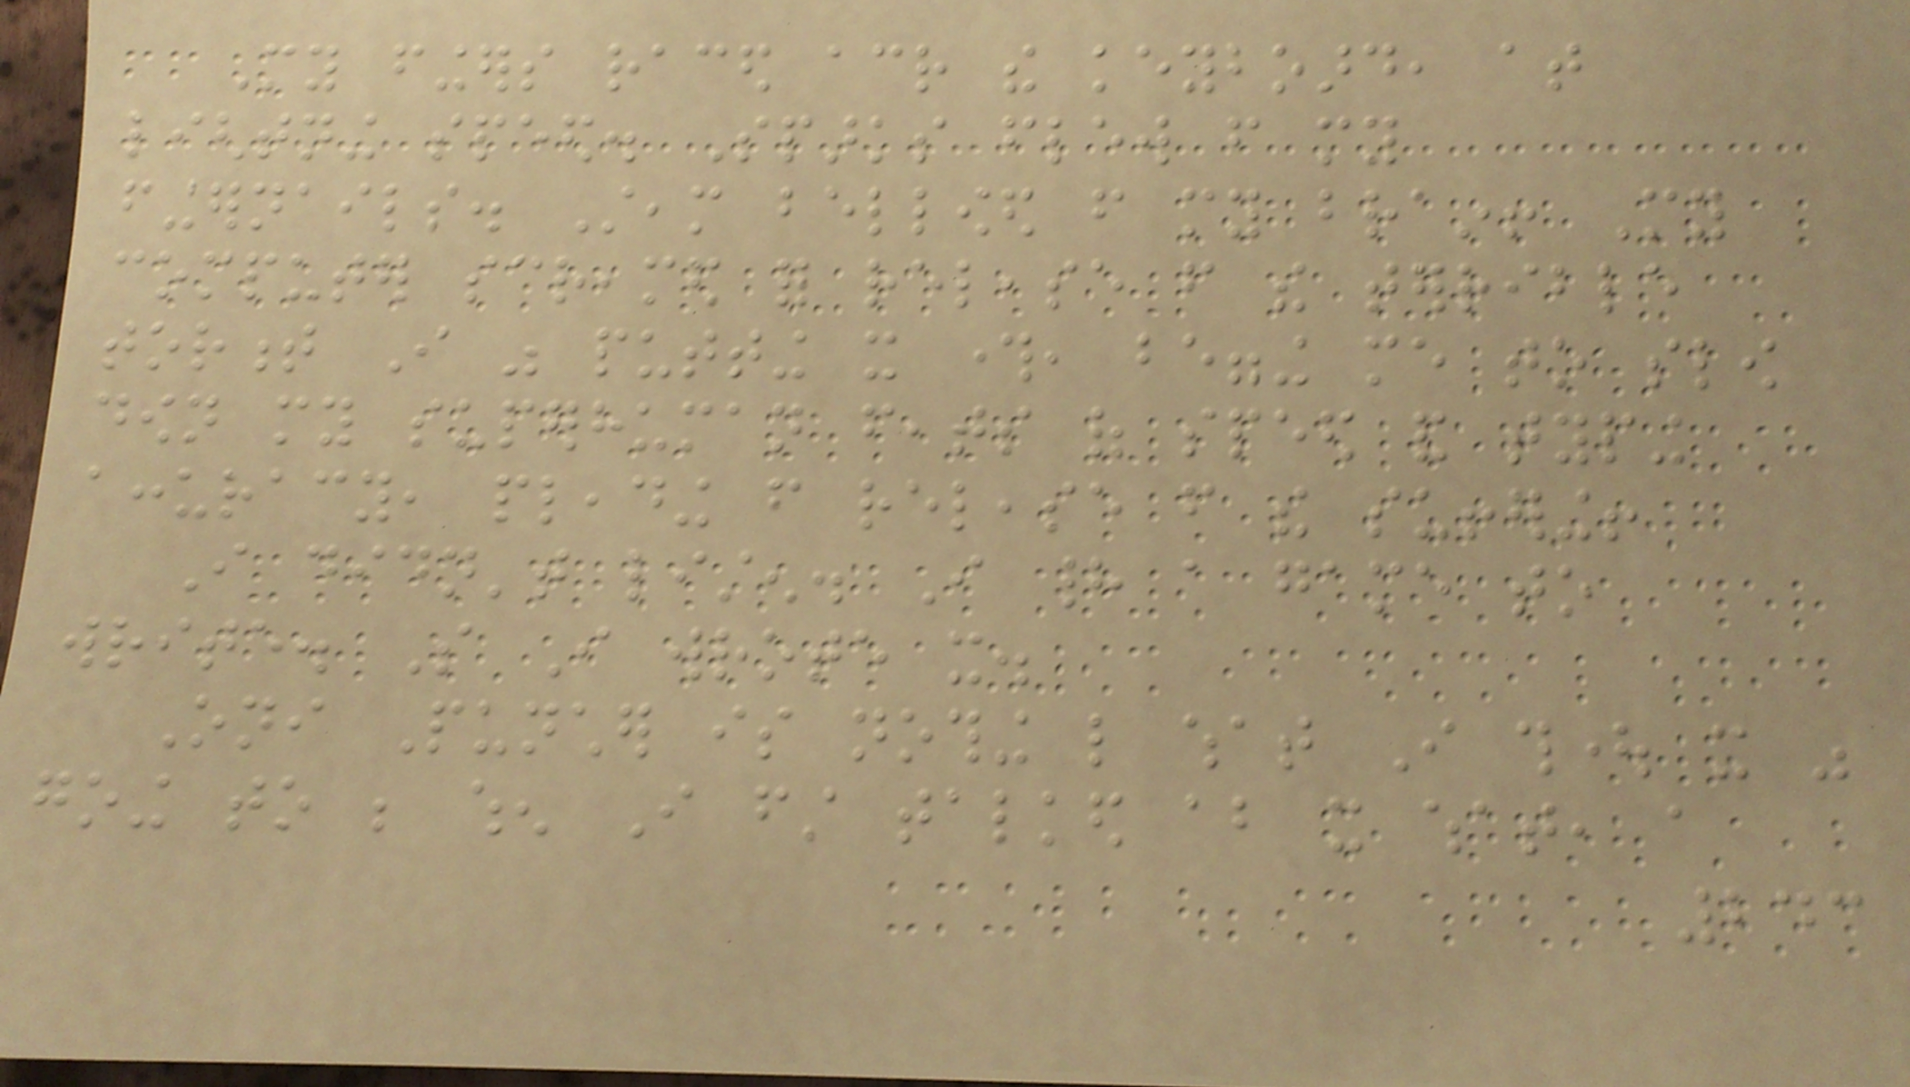My fingers raced across the keyboard, at
lightning speed. Sparks flew from my
fingernails. Steam bellowed from my brain! My
computer screamed for release from the terrible
torment I was putting it through, begging me to slow
down my superhuman feats of speed and typing
accuracy, pleading from release from the suffering!
I didn't listen. I had a game to
write. So I wrote it.
Oni Puncher is nothing like what I thought it was
going to be when I first talked about it what, a
243
